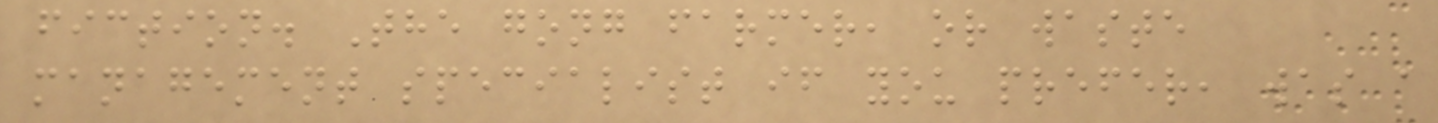fiction. The gong farmer, or waste
management specialist if you prefer, was a
